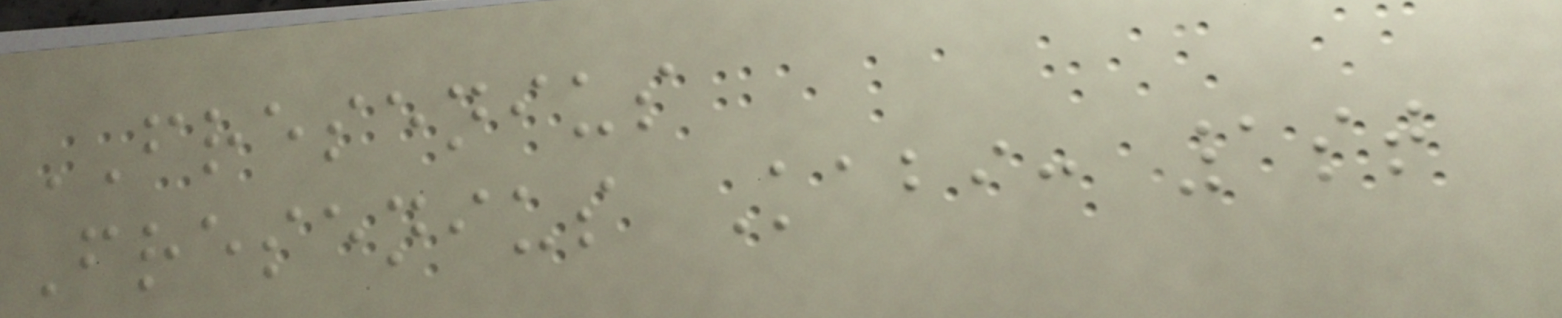FRESENIUS
Fresenius Kabi: 1st
